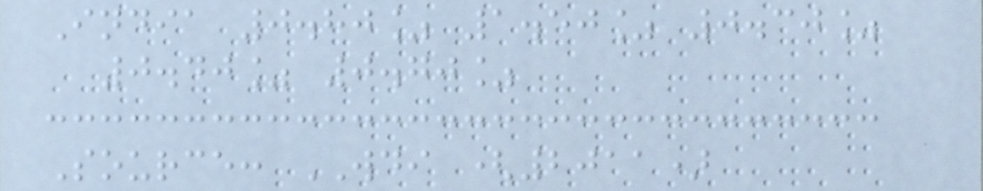India 0.80% 1.50% 0.30%
0.40% 0.70%
Source: WDI (2011)
